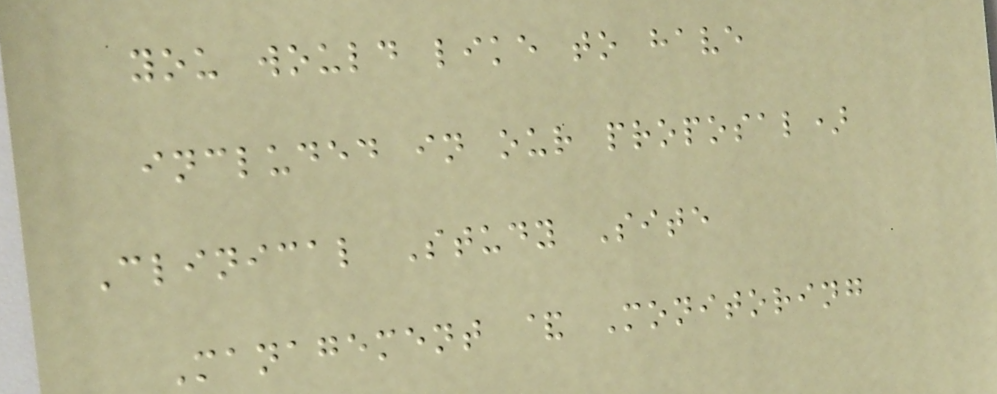you would like to have
included in our proposal)
Clinical Study Site
Management & Monitoring
